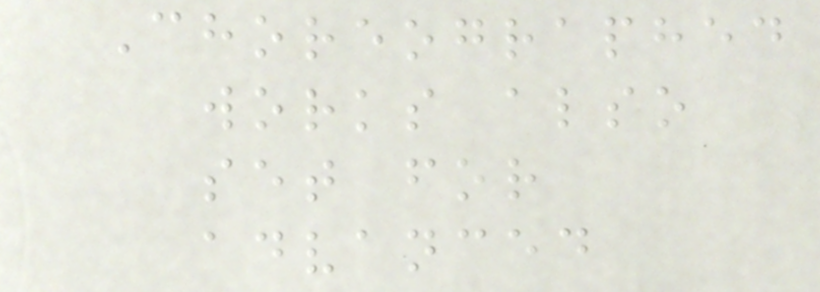Choreographed
works also
set for
advanced
